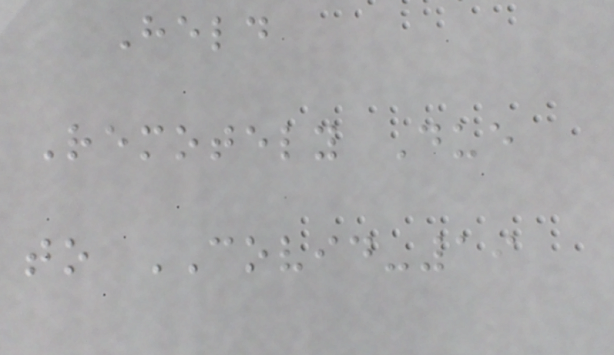Held
Remotely Due
to COVID-19
